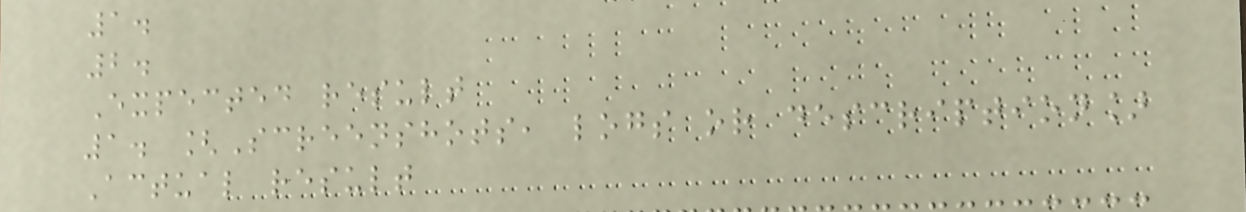1.
2.
Expected result
1. [Screenshots, logs or description]
Actual result
